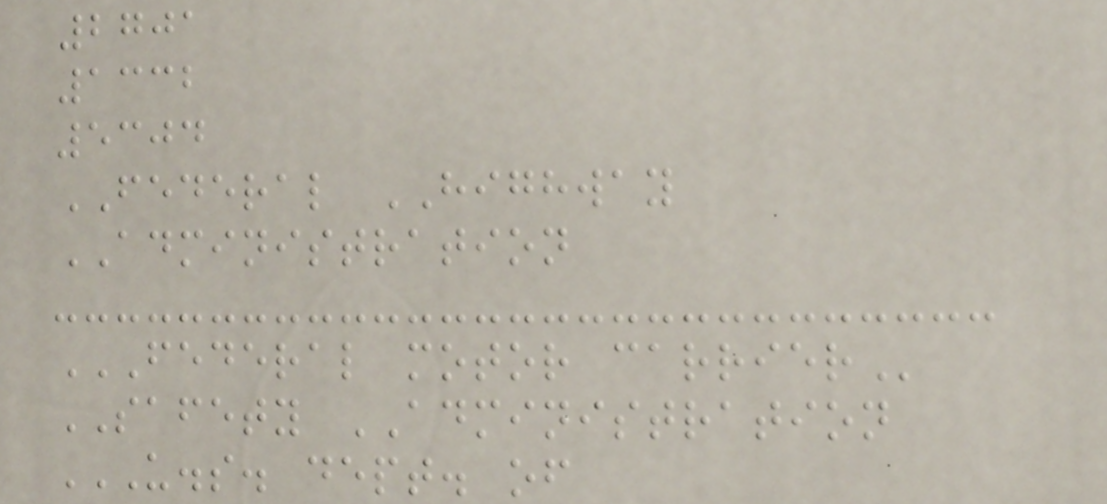2701
1332
5304
FEDERAL HIGHWAY
ADMINISTRATION
FEDERAL MOTOR CARRIER
SAFETY ADMINISTRATION
U.S. DEPT. OF
